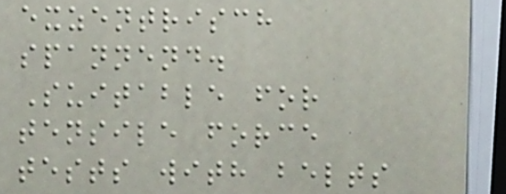exzentrisch
spannend.
Suitable for
tensile force
tests with belts
